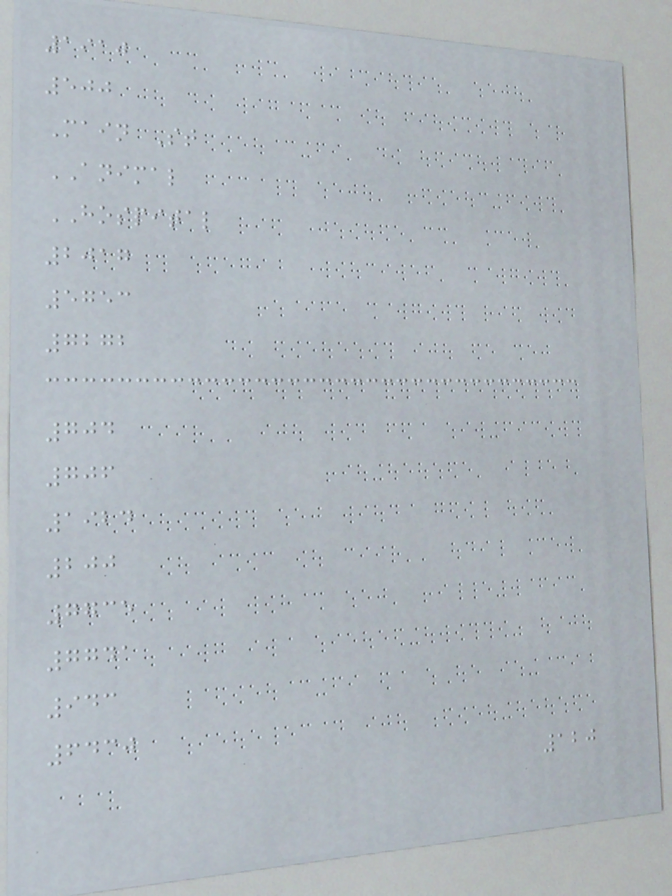1910
500
Main St
ANIMAL
HOSPITAL
2017
5753
7272
704
706
1924
200
7735
7741
943
6430
120
